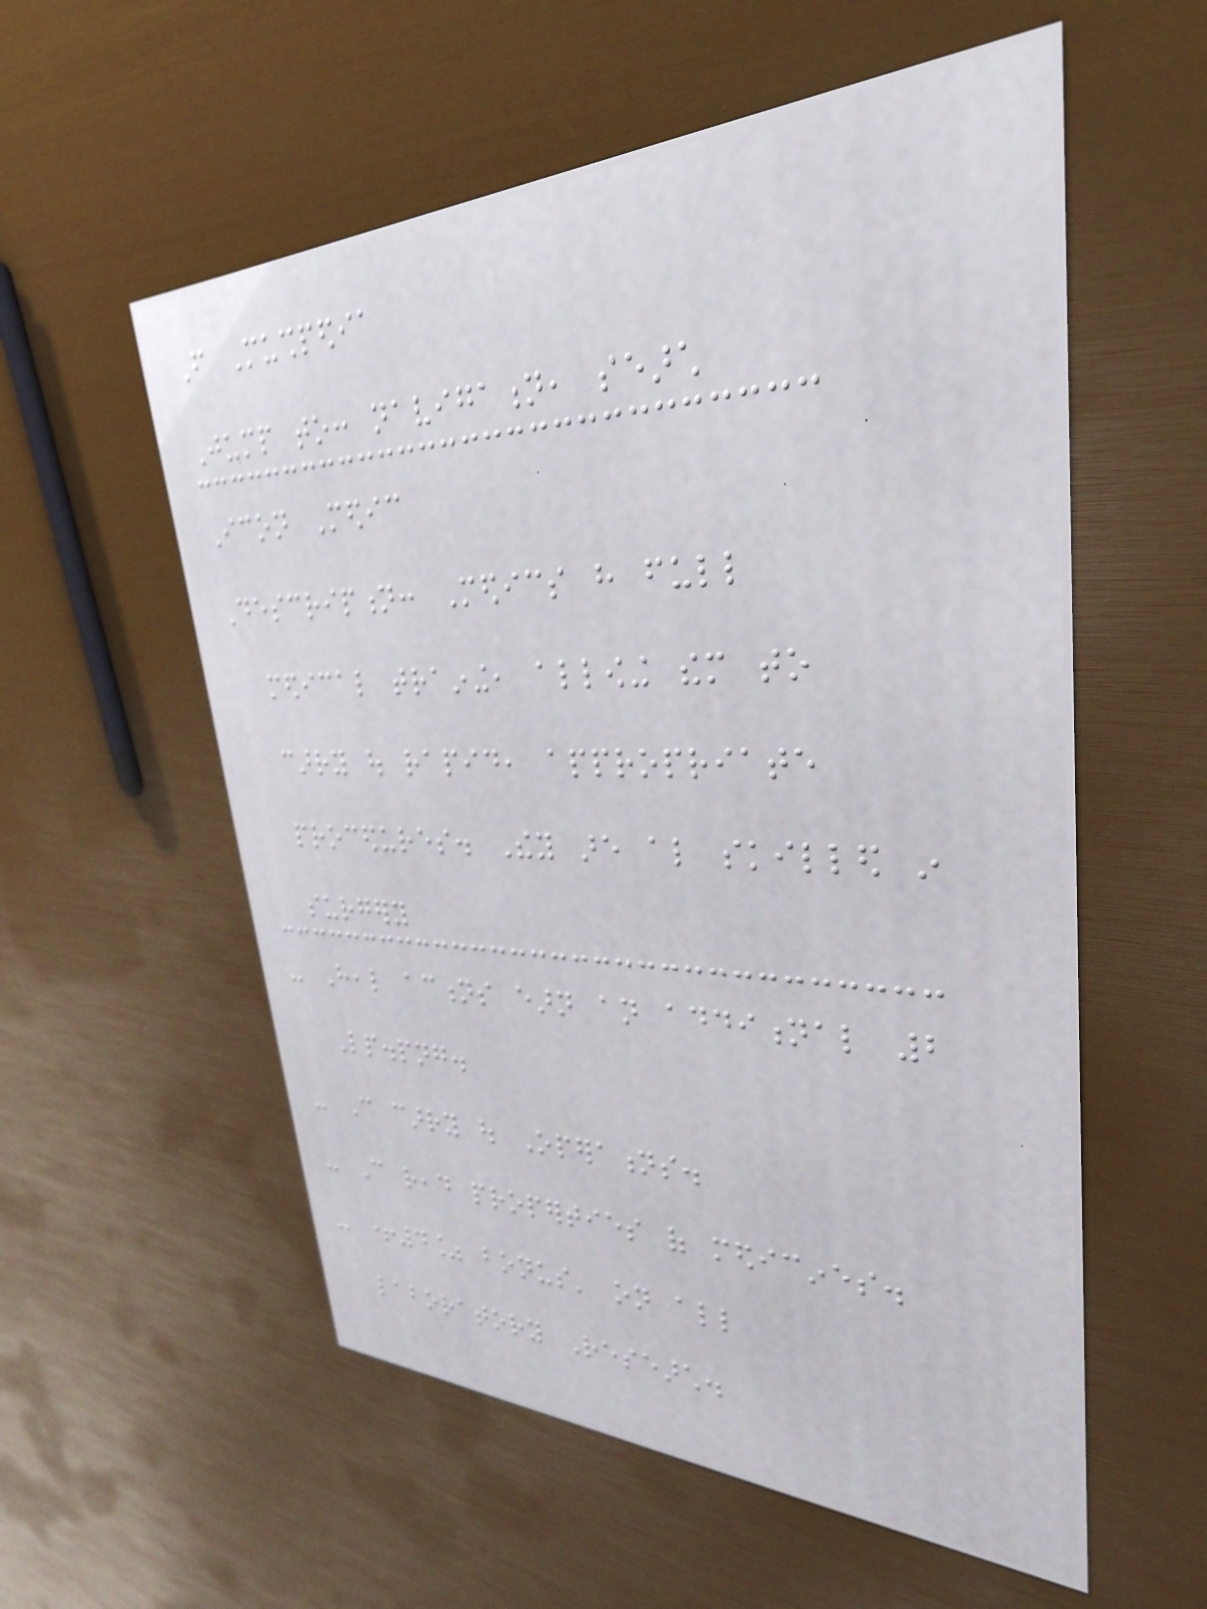From Mushpedia
Jump to: navigation, search
Icon Medic
Description: Medics have full
medical training, allowing them to
carry out rapid, appropriate
procedures. They are also skilled in
surgery
- Heal actions earn an additional 2
Lp.png.
- Can carry out Operations.
- Can read properties of medicines.
- +4% bonus' on all
laboratory Research.
